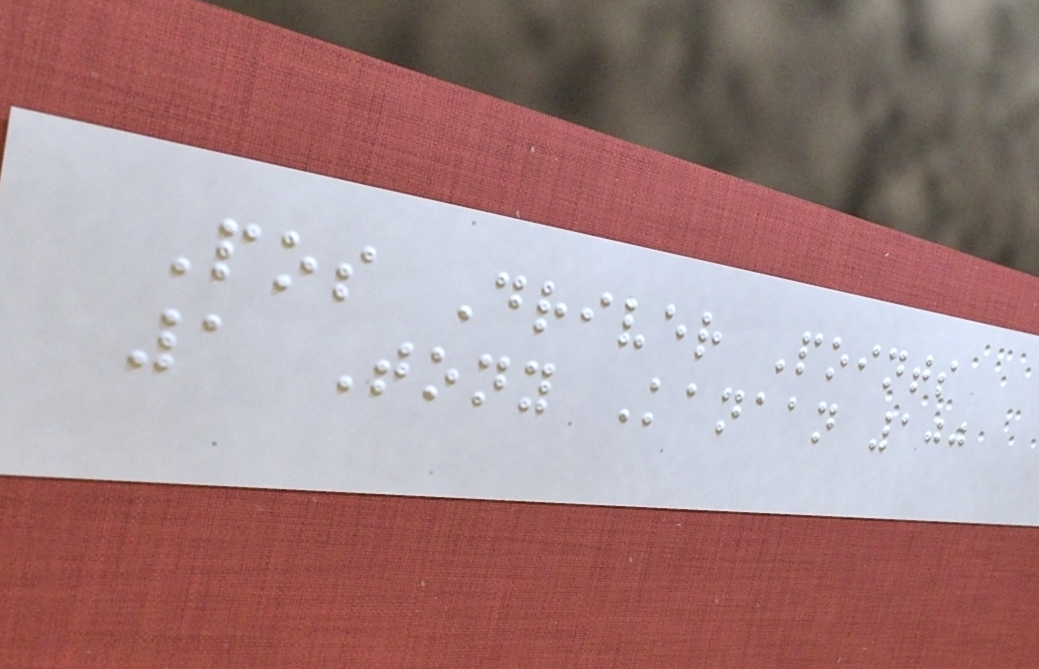Pos Driver Points
1 Tony Kanaan 100
